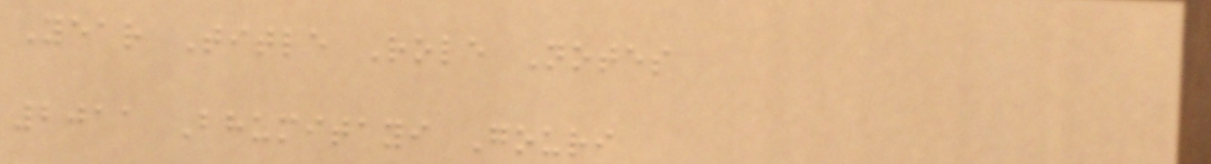Year Title Role Notes
2011 Bhumitayi Gouri
